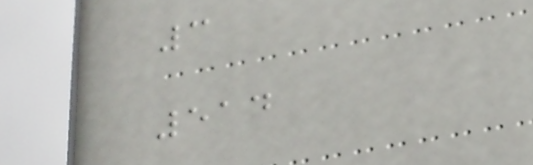3
514
